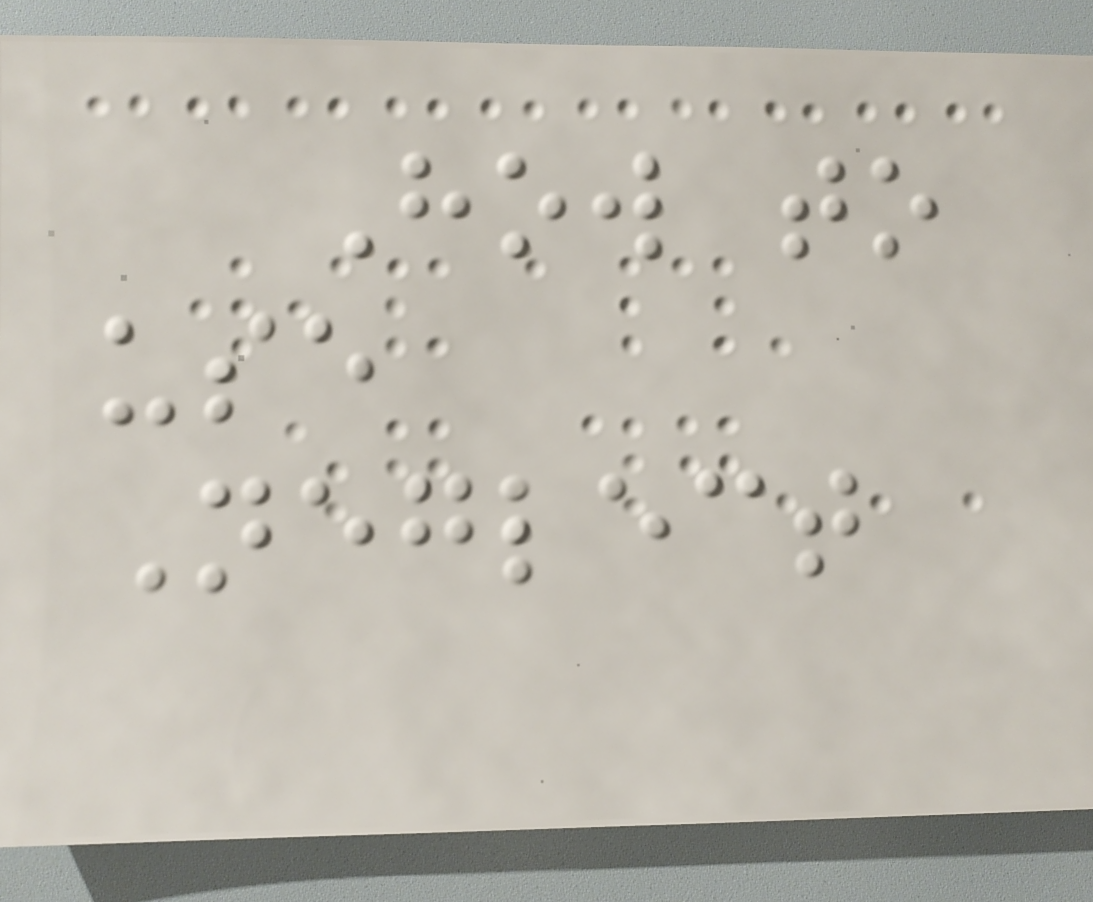How to
use
Neglect
